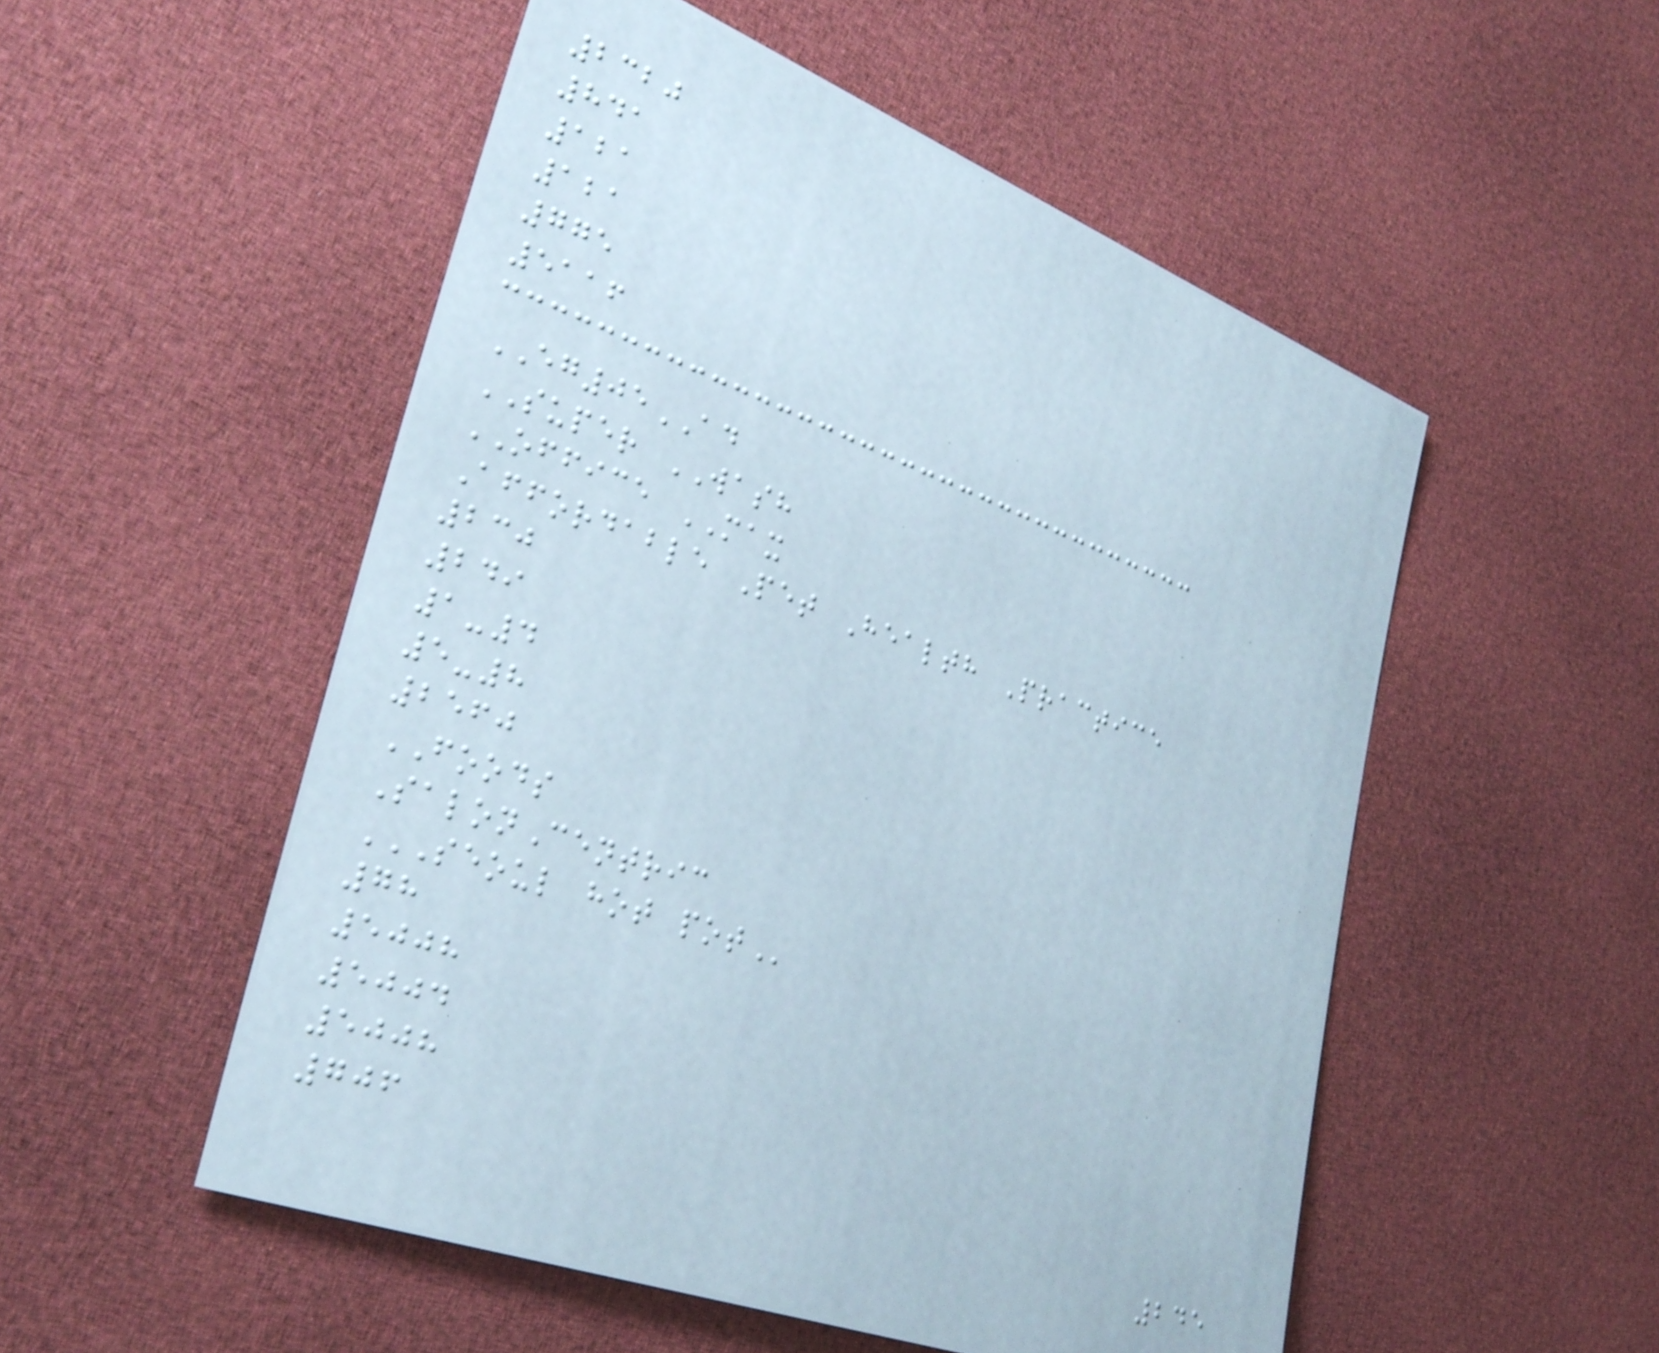2320
841
121
121
775
5116
EG05AD
SUPER WASH
OFFICE MAX
Affordable Pet Health Practice
230
249
1-4
5-8
2560
FOODS
SalonCentric
SEOUL HOT POT
78
5008
5004
5008
706
245
